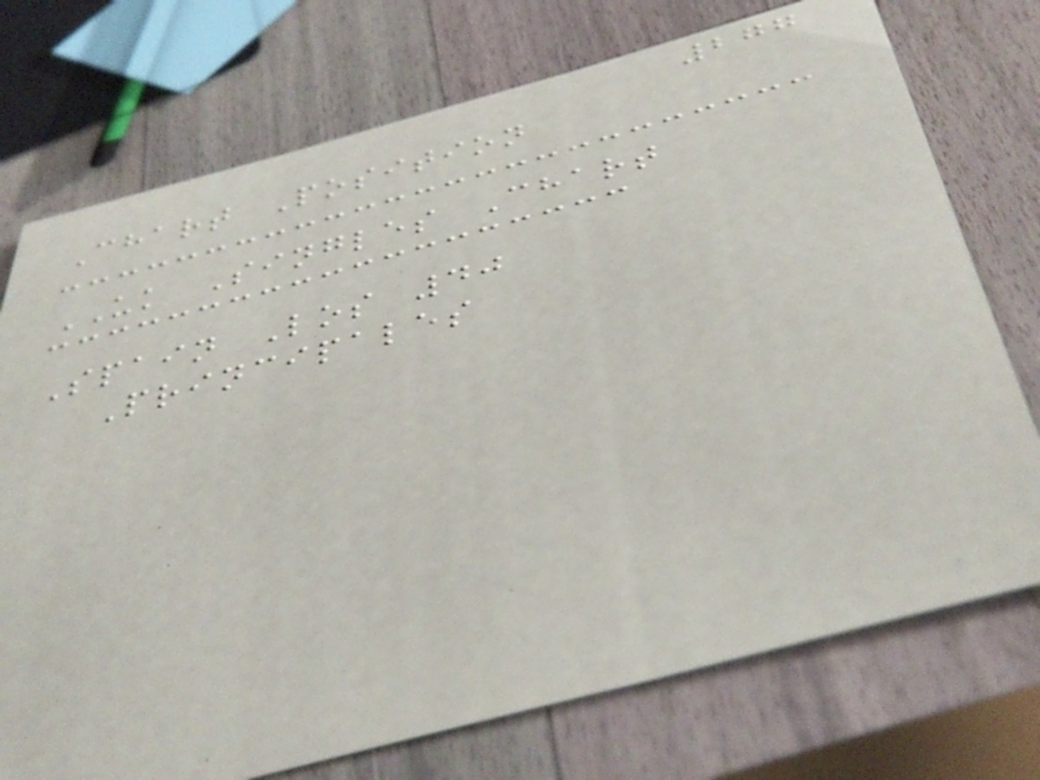277
Chart Position
UK Singles Chart
Spain Los 40
Principales
